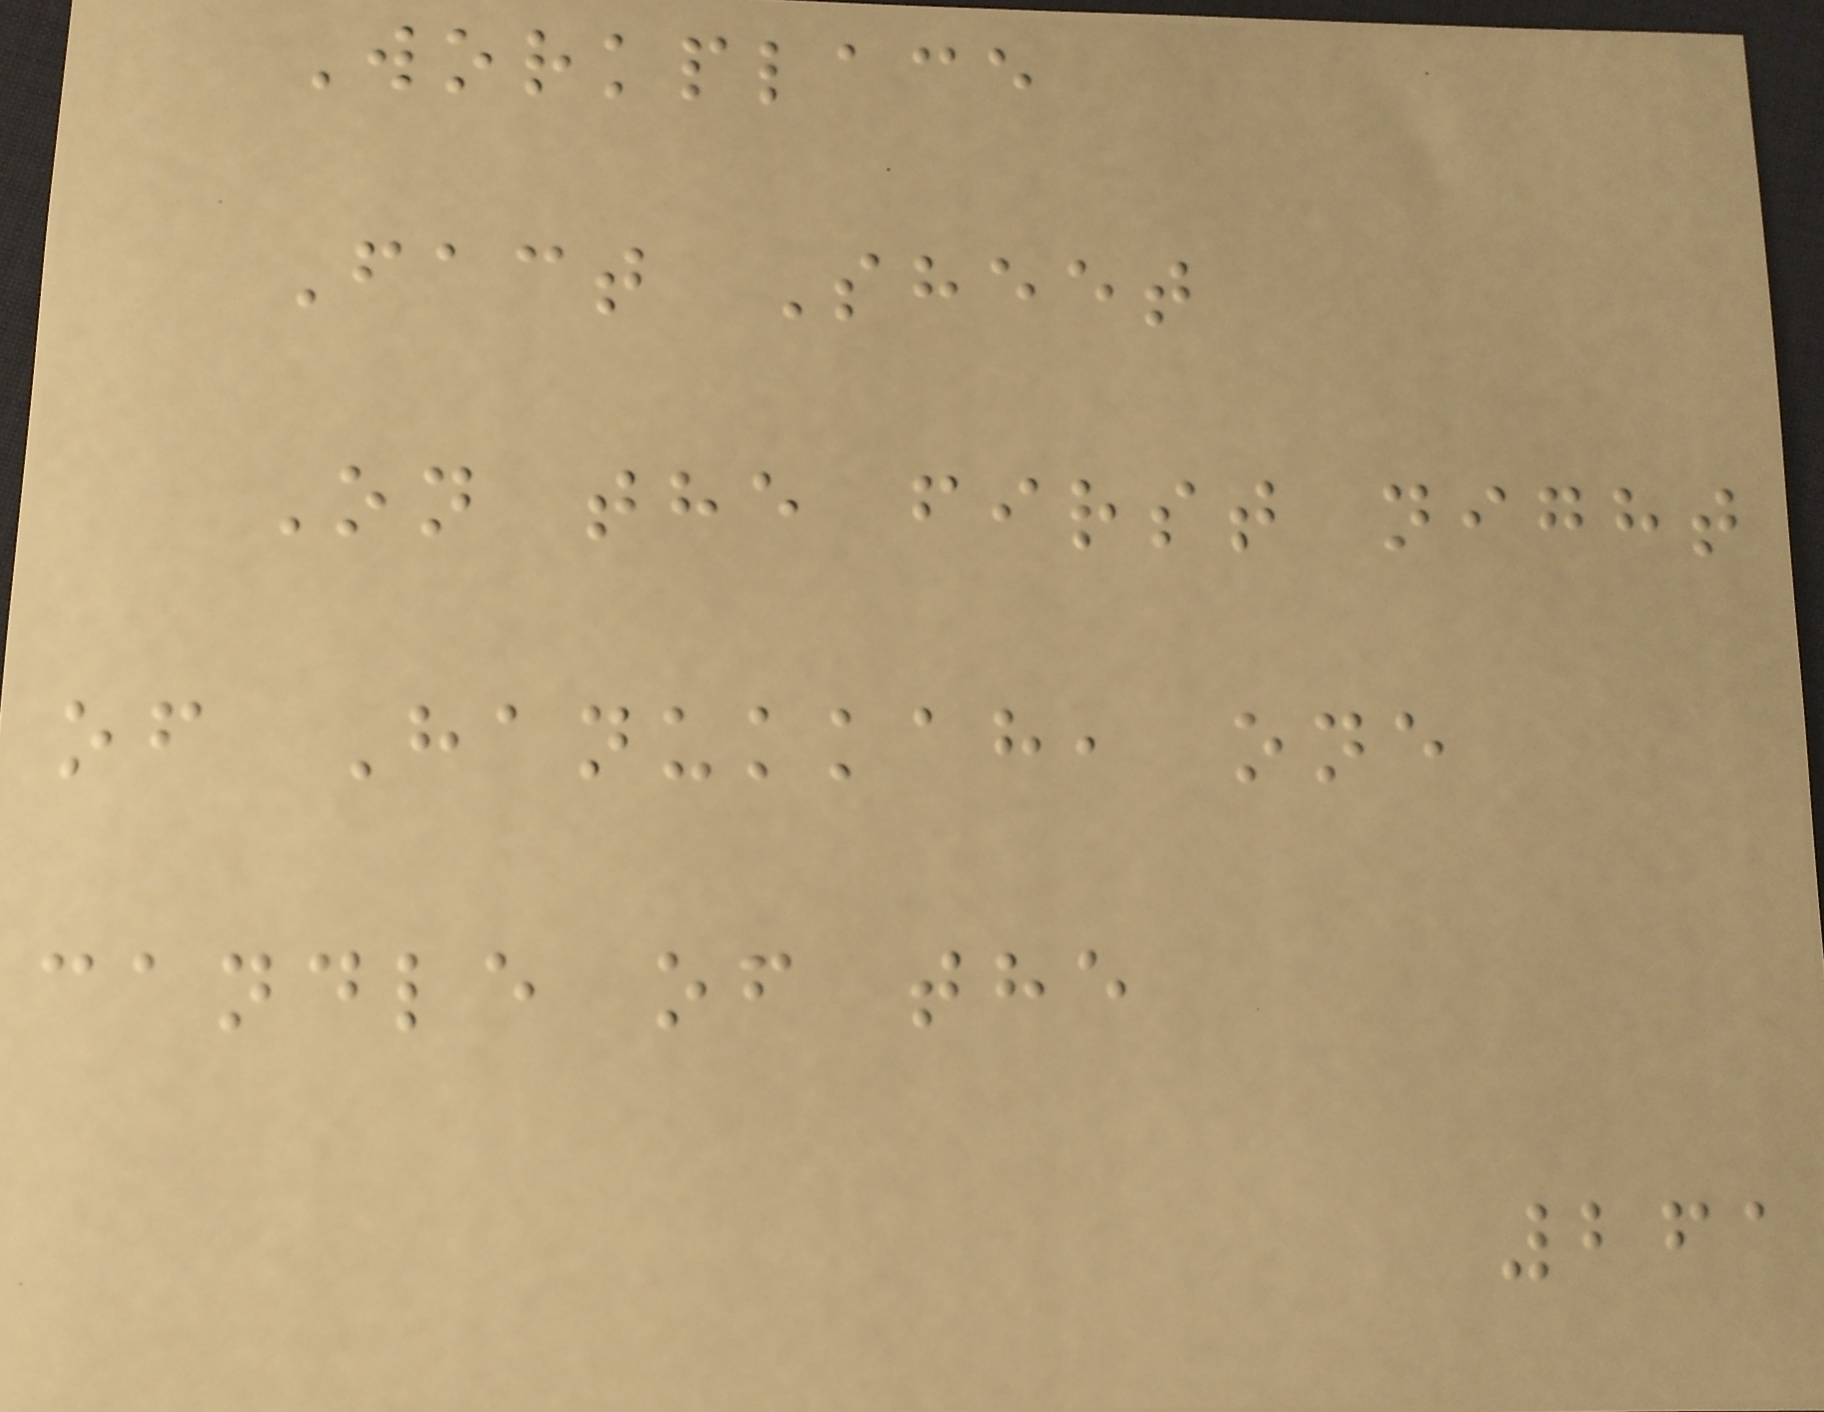Workplace
Fact Sheet
On the first night
of Hanukkah, one
candle of the
261
